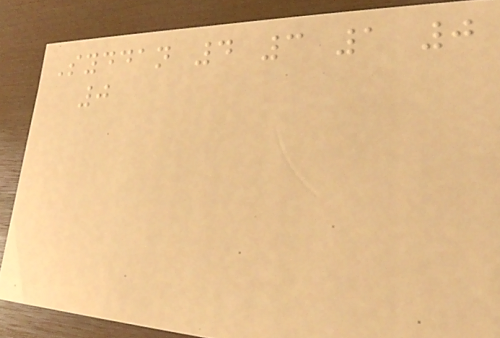Syddan 4 3 1 0
0
